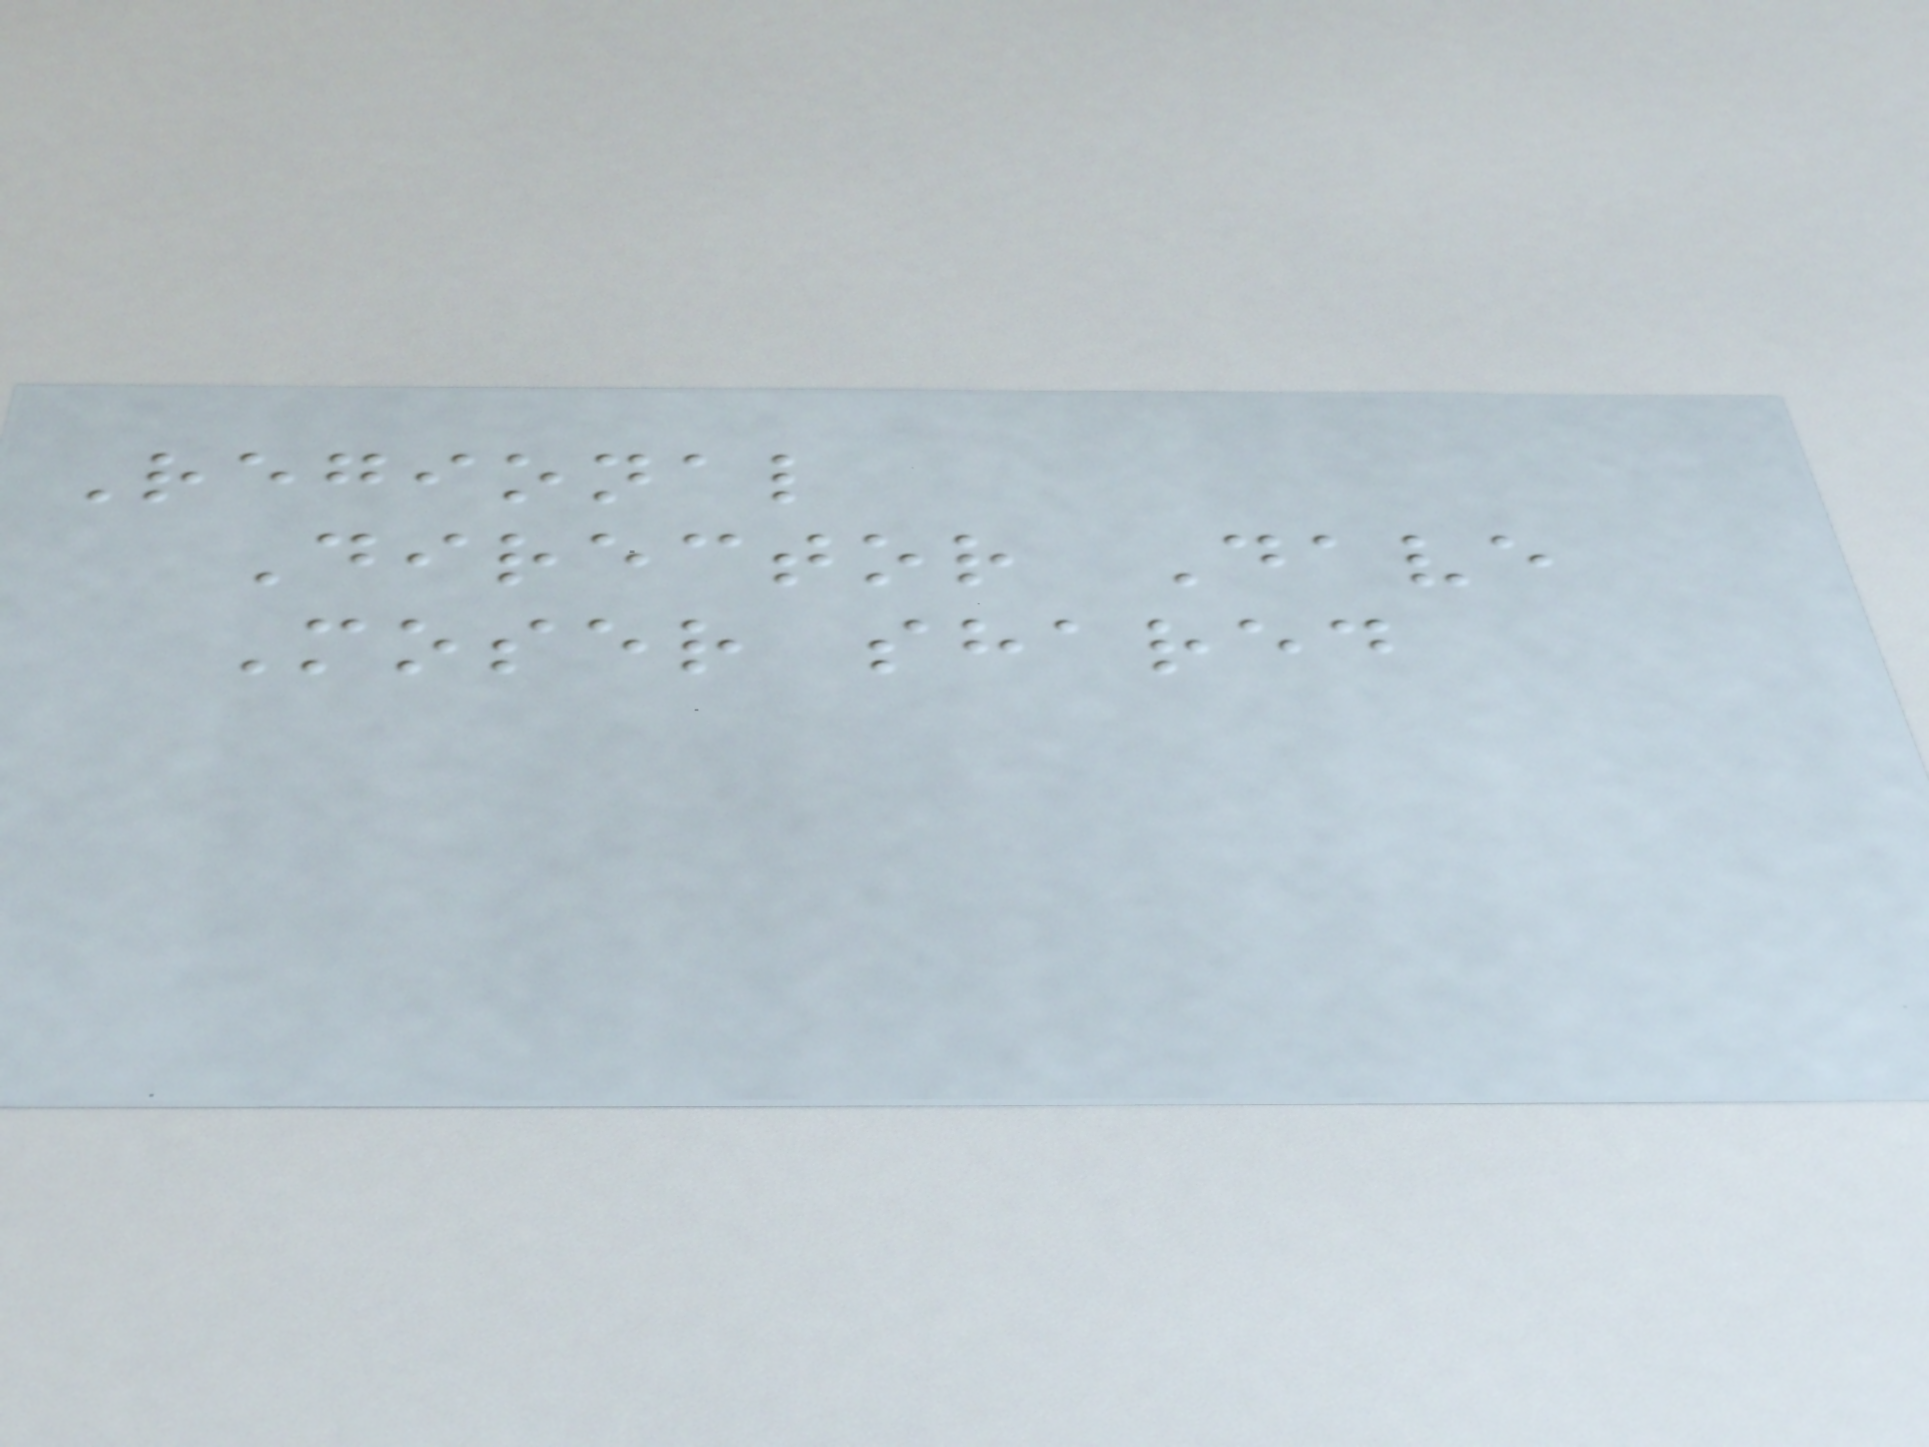Regional
Director Dave
Moser shared
